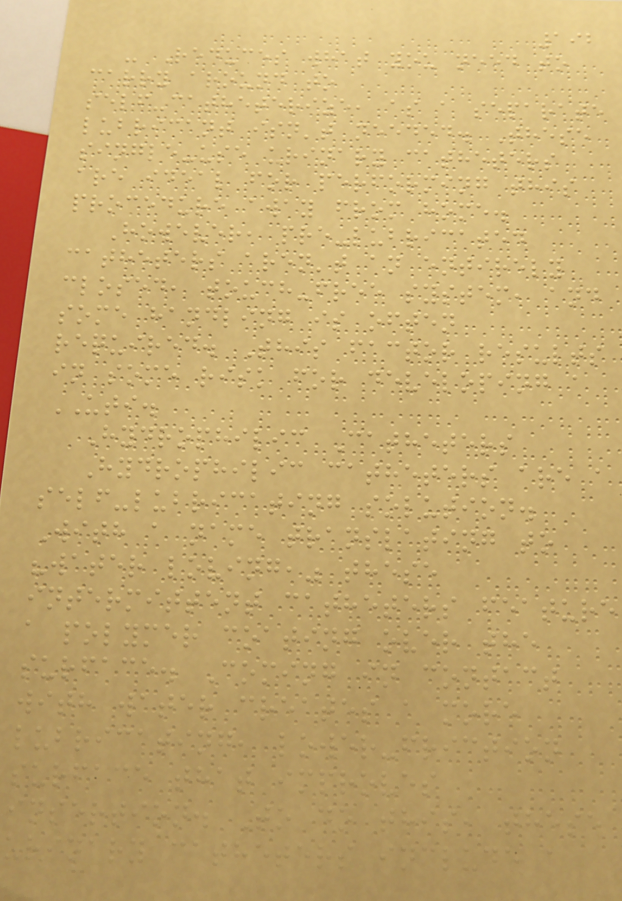192
- Reduces what you need to
carry around to
self-catheterize, as a separate
lubricant isn't needed. These
single-use urinary catheters
are ideal for performing this
procedure away from home.
However, pre-lubricated
catheters aren't an entirely
closed, touch-free system, and
some handling is often
required. This factor results
in some risk for developing a
UTI.
Hydrophilic Catheters
Hydrophilic catheters are a
self-lubricating solution.
With a name translating to
"water loving," these
intermittent catheters feature
a polymer coating over the
surface. Coming in contact
with water creates a more
lubricating, lower-friction
surface that improves
insertion. To do this, these
urinary catheters include a
